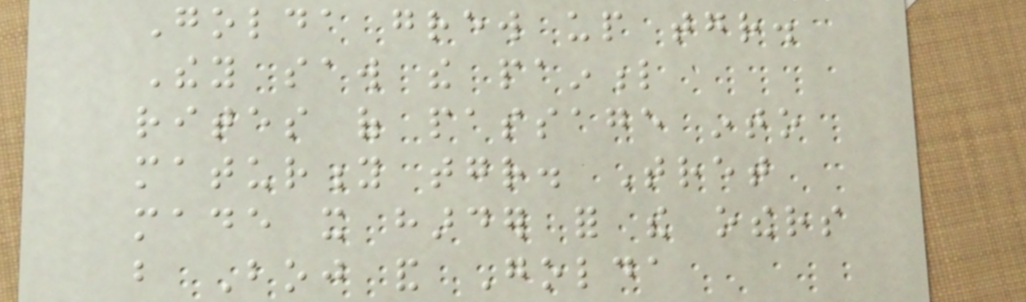Golda grew up together.
They saw the painful
rites of passage into
maturity together. Tret
made it harder for the others
but Boj and Golda
